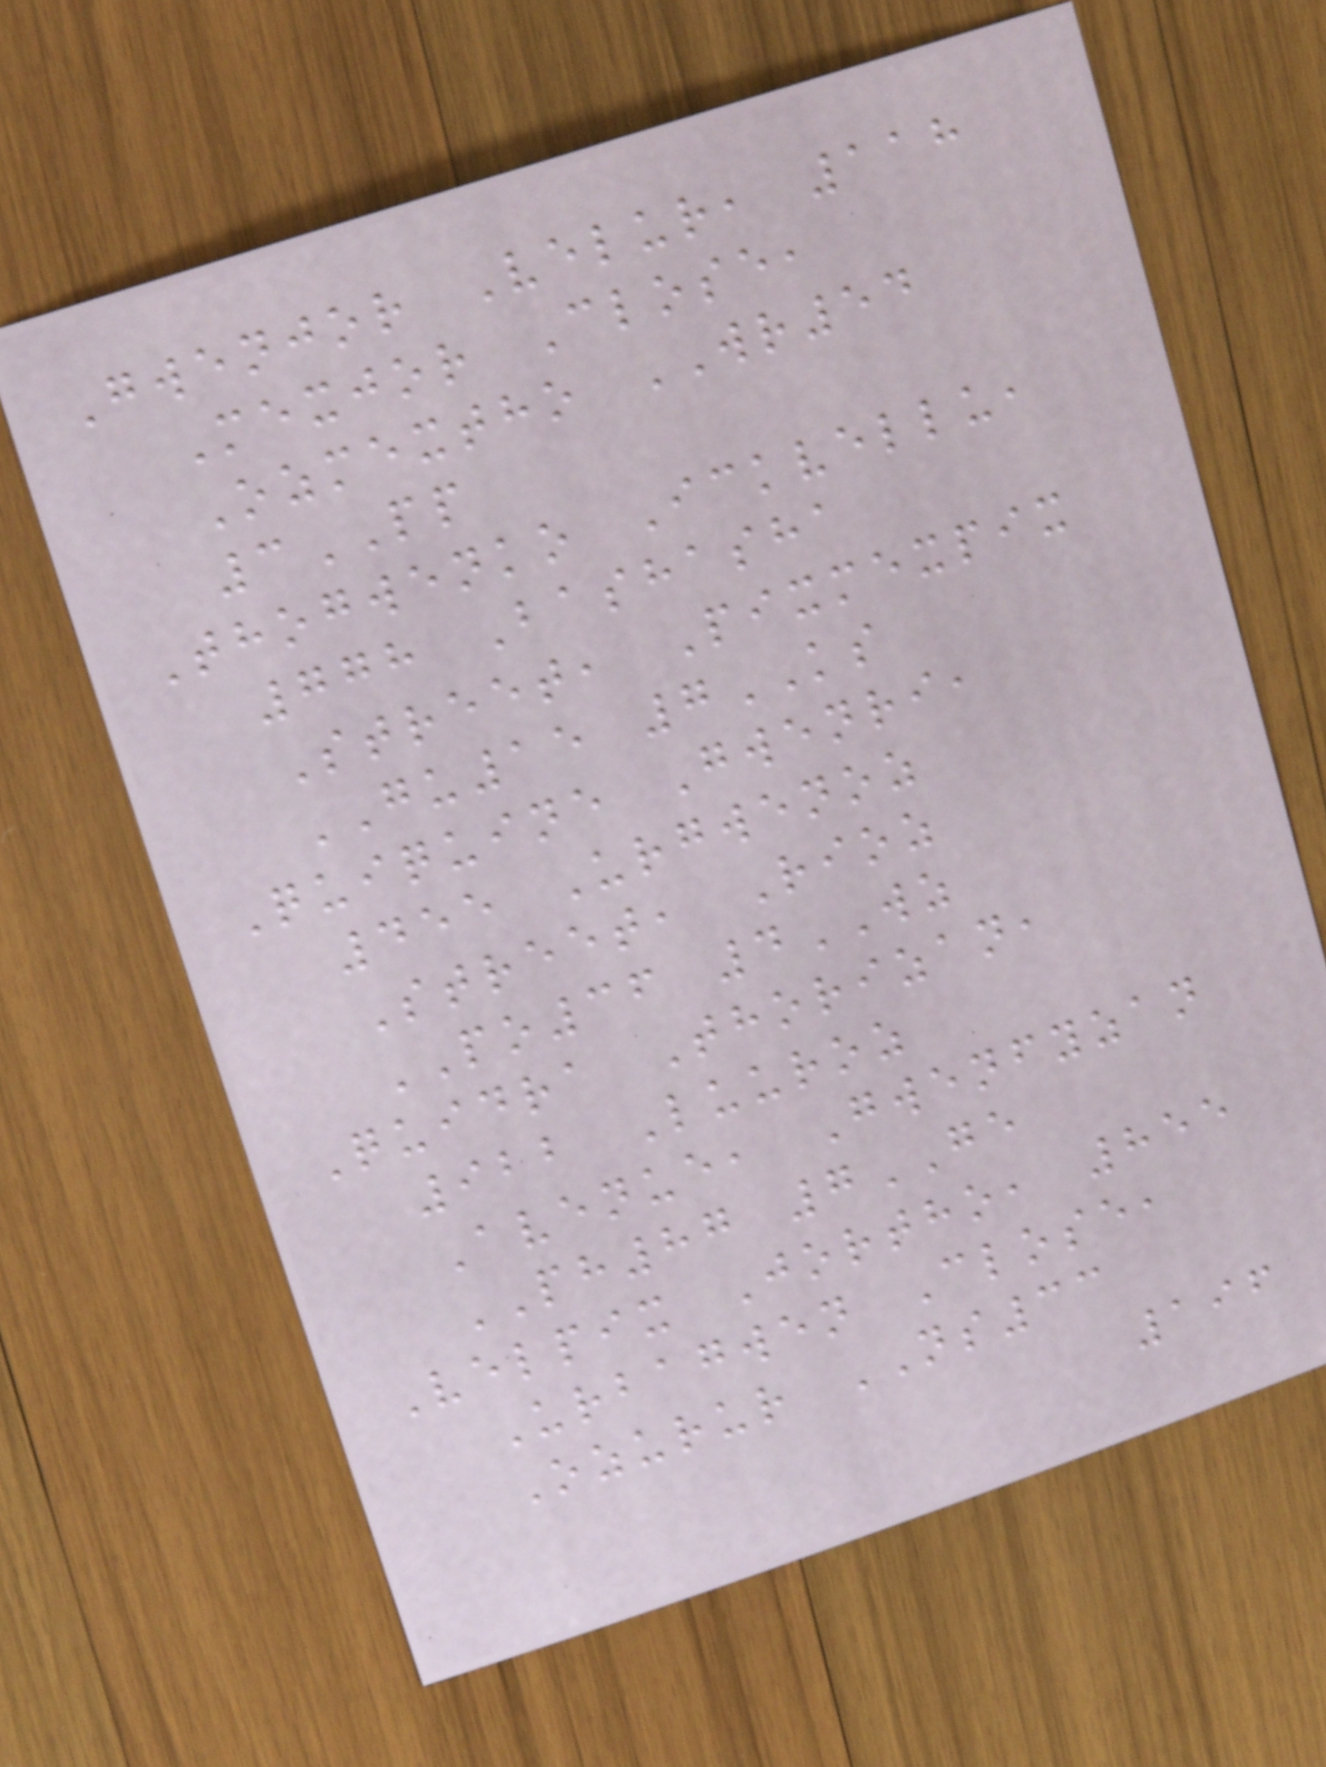Gwenjor Velur, 118
Mexjor Close,
Ozmextho WR54
3PP
Thogwenko Ickvellu,
778 Bashasha
Street, Pixmexpix
GU15 7KS
Quiquine Gwenri,
455 Urgwenoz
Street, Rioz
PO36 4WZ
Quidra Thorizan,
922 Luuroz
Avenue, Gwenfyzan
PH87 7GE
Velpix Jortho, 855
Urbagwen Close,
Ozurur NS33
196
